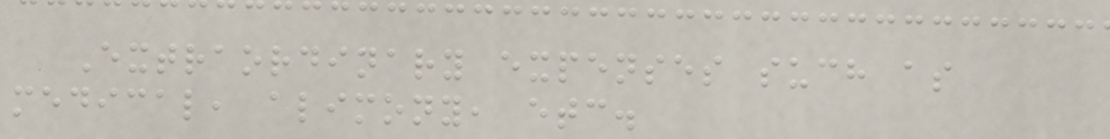Extraordinary expenses such as
medical, alimony, etc.
